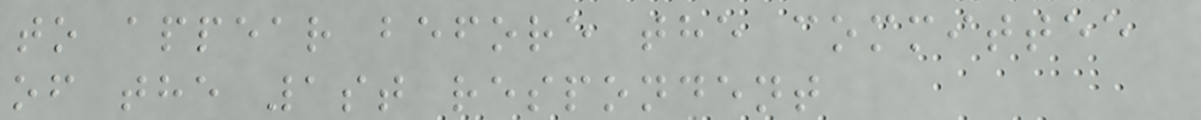to appear before the committee
of the 1st respondent
